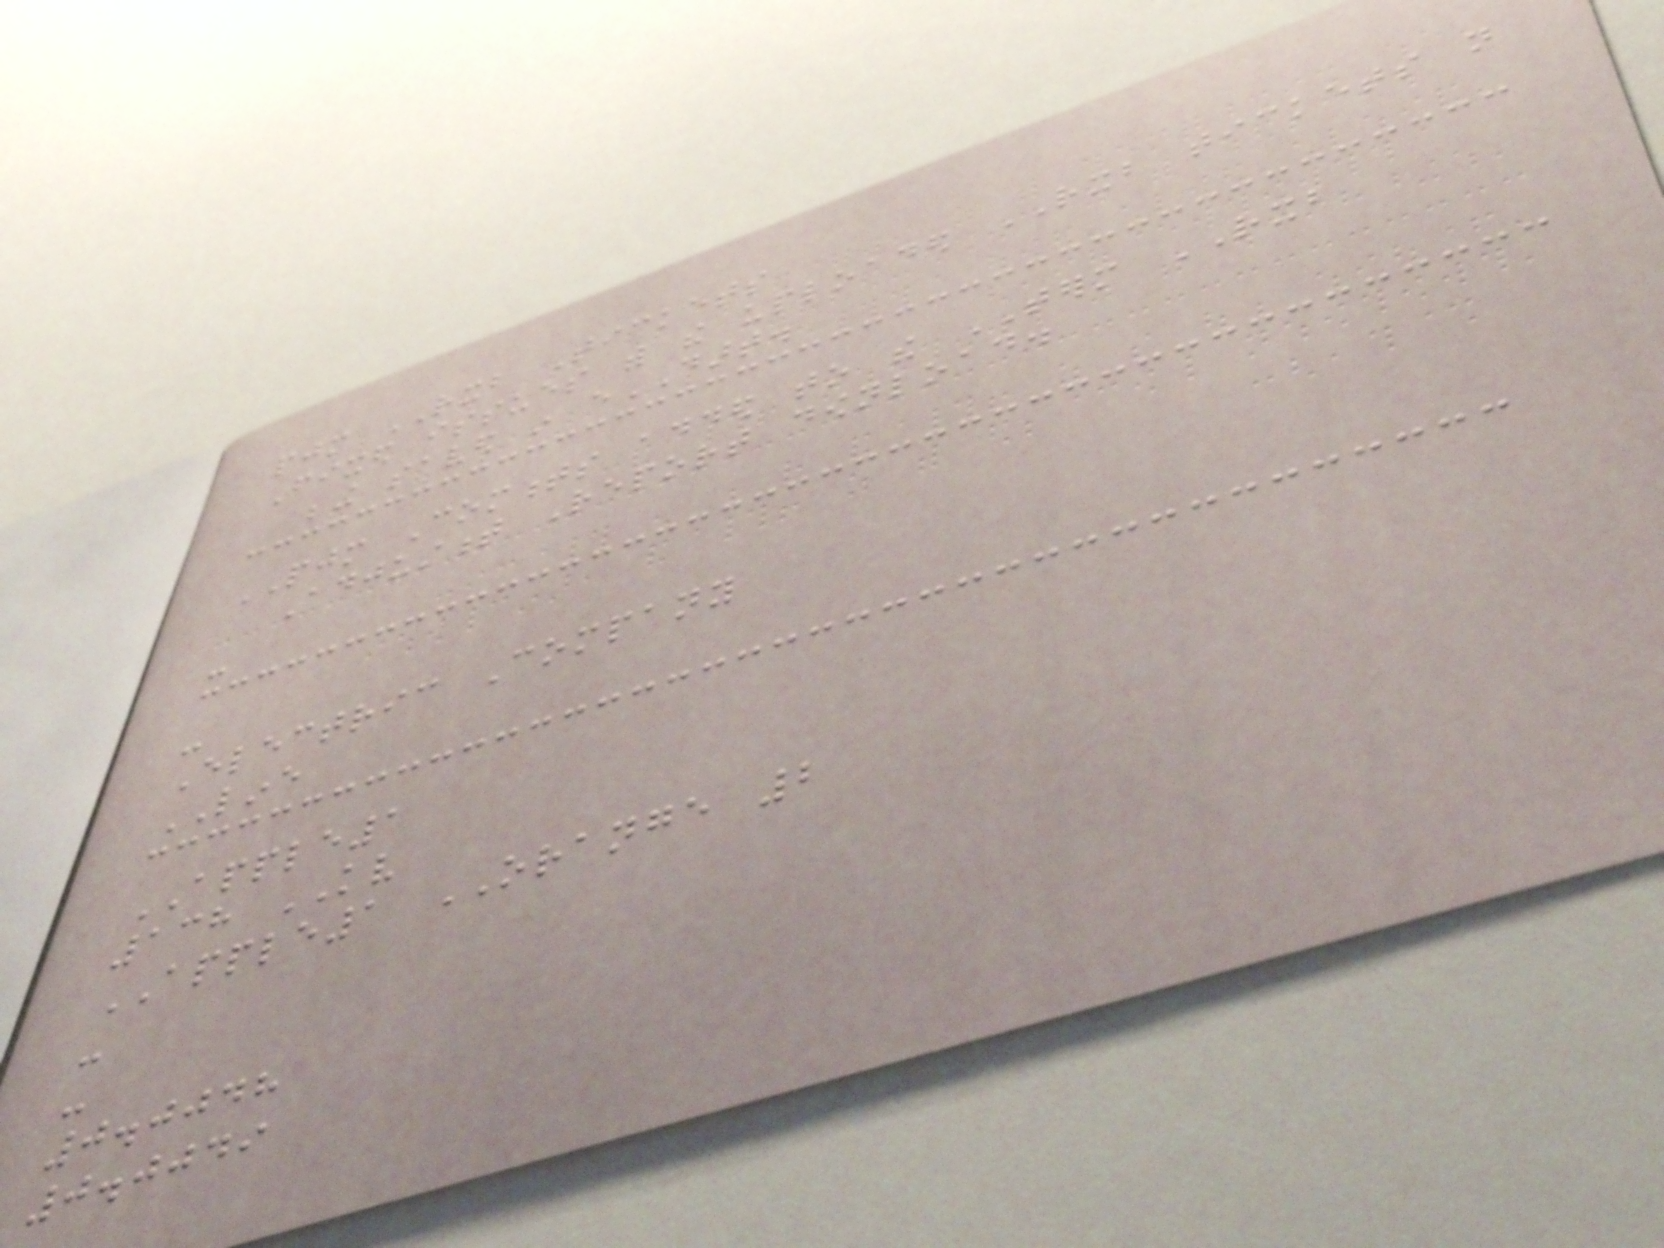pjm RXB Tickets
Fixed issues with the uploaded RXB tickets not
being saved in eDART.
PJM Comments added to the TERM RXB
Adjustment Report download.
-
-
Electric Company
LINE
APPLE1
138 KV
APPLE1 ORANGE 2
-
-
0.0048
0.0049
